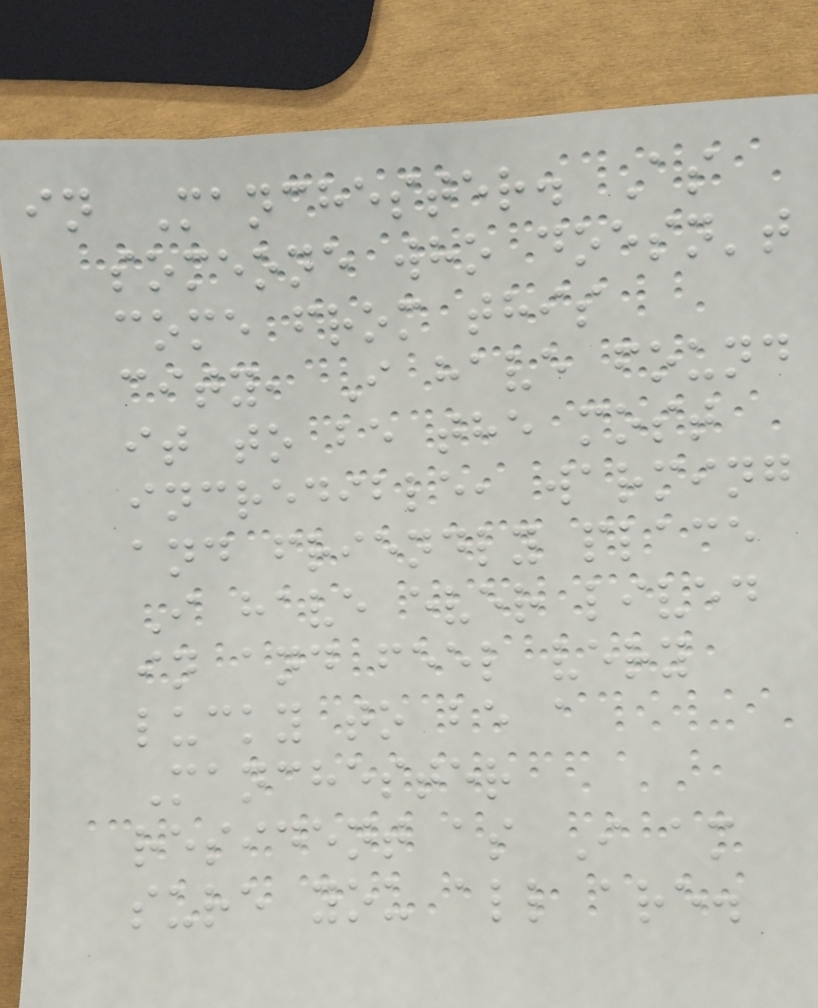in Manchester. As
someone who doesn't
come from this
city, I have found
it to be the most
incredible, warming
and friendly place
I have ever lived
in and feel very
lucky to be a
Manchester
resident as I am
sure you all are.
